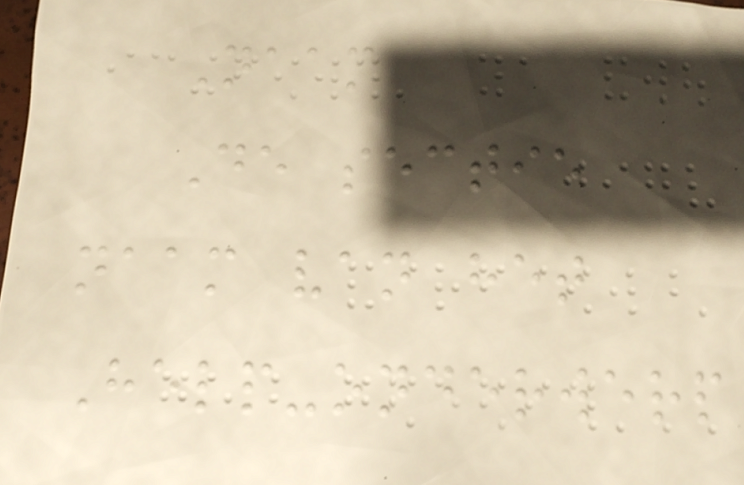Naam
De sectie
naam van het
Help-onderwerp
